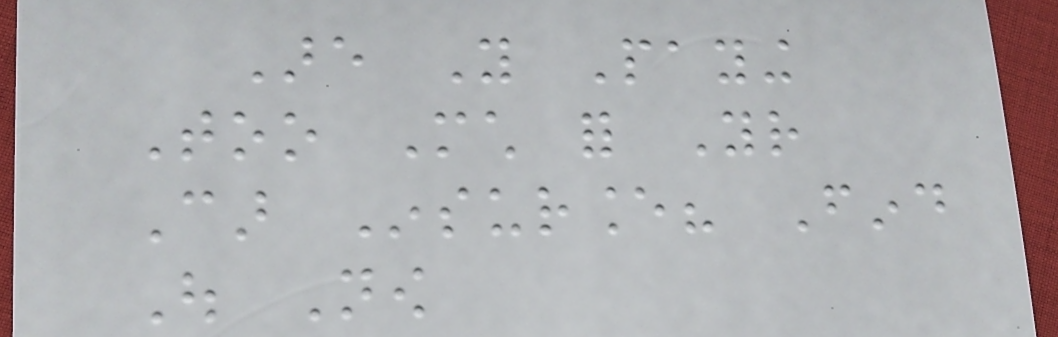Are You Paying
Too Much for Your
Car Insurance? Find
Out Now
